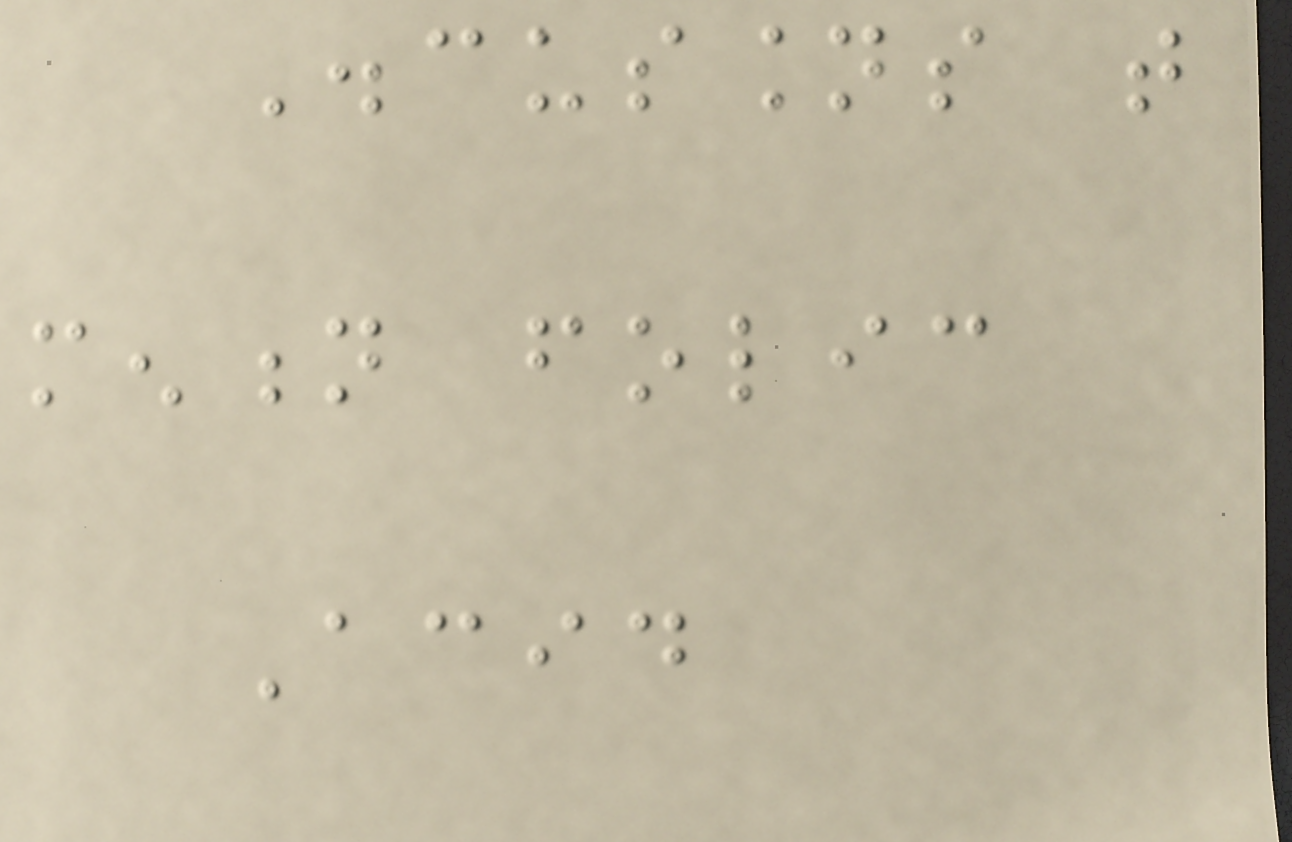Discussions that
mention folic
Acid
